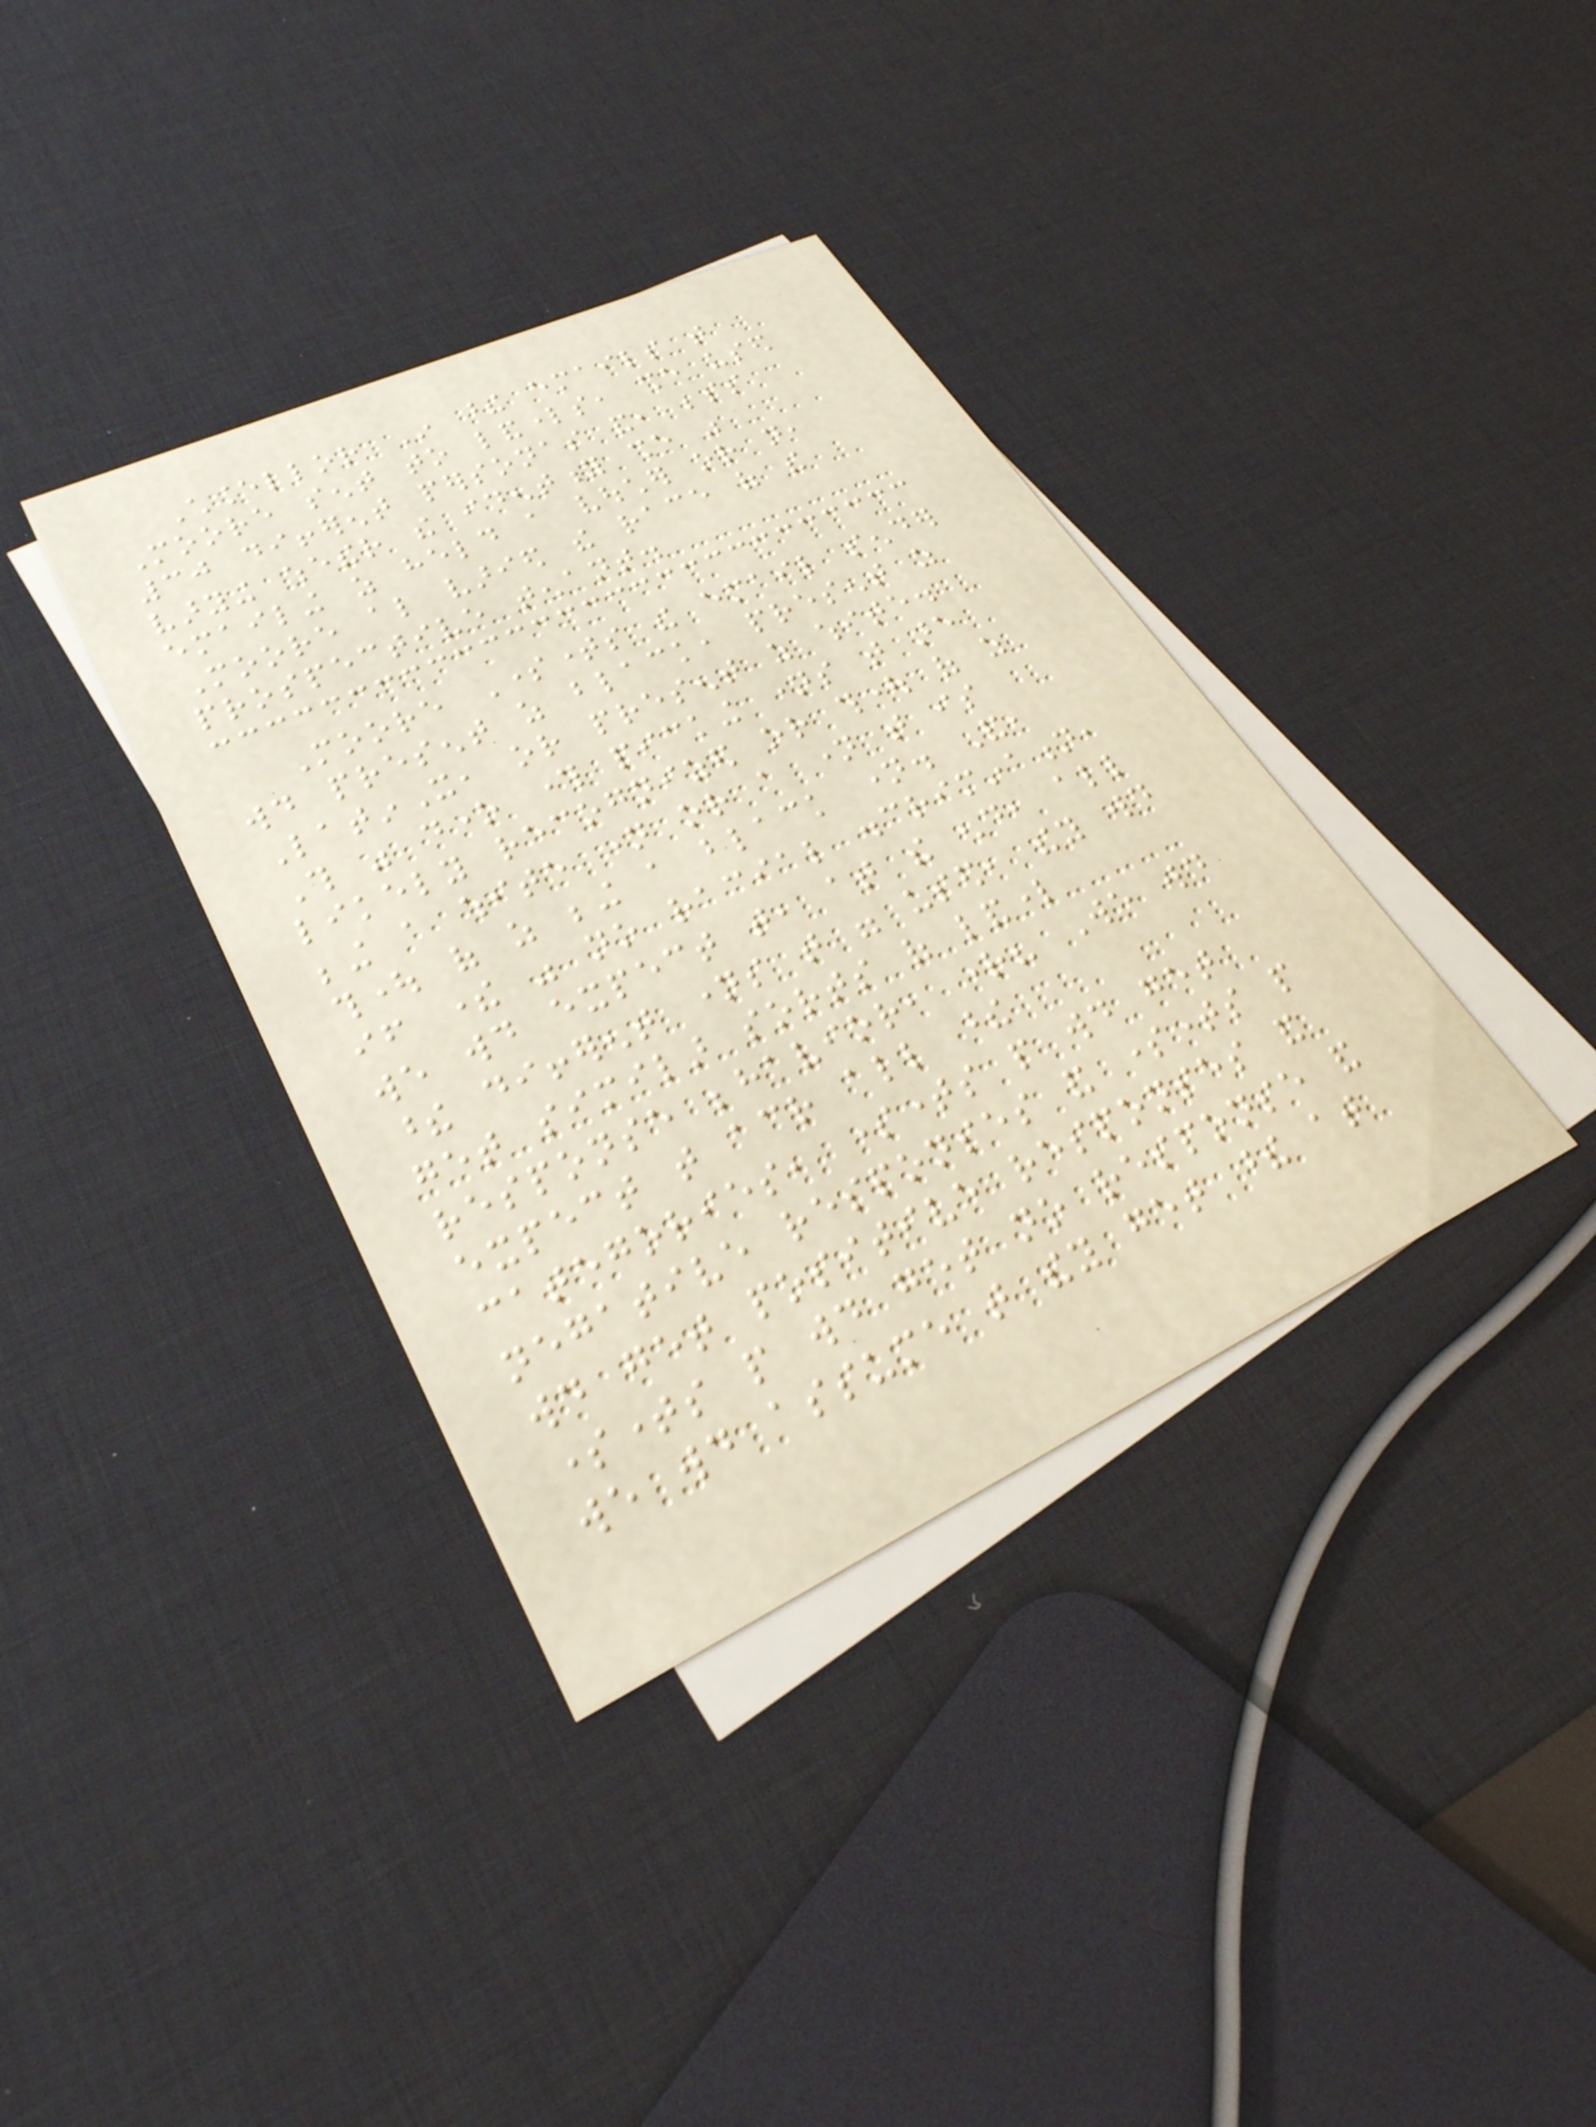Chancellor In these emails that
Moore sent to landlords, she used
30 different personas and, besides
varying whether the identity she was
emailing as held a voucher or not,
Moore also varied the race of the
prospective tenant.
Moore Sometimes the email sender
would present as black, present as
LatinX, or present as white.
This was done through picking names that are
likely recognized or thought of as
being a white name or a name that is
thought of as being a black name. And,
if there was no racial discrimination,
we would expect that, at the end, all
these different names that were used, they would
get similar sorts of landlord
response behavior, right? We would
expect that across all these
categories, sometimes people would get
negative responses and sometimes people
would get positive responses and
sometimes people would get no response and
we would assume that they get these at
